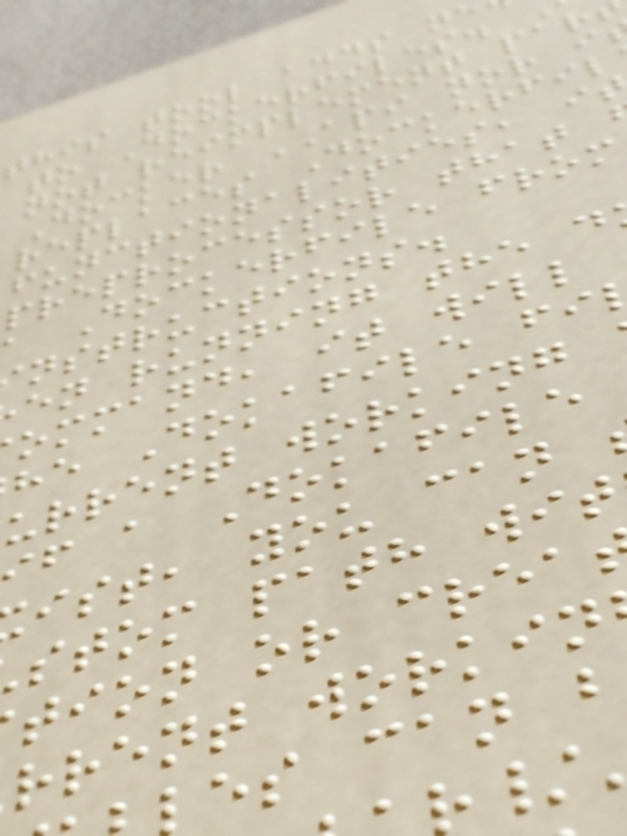this tool adds n
to Dockerfiles.
not reimplement par
Docker API nor i
replaces Dockerfil
functionalities, i
preprocessor that
Dockerfile from
nstructions.
en running the d
ommand, it will
he Dokafile fi
urrent working
f a Dokafile
ist, you can
stom path wit
tion or crea
rrent workin
es can b
